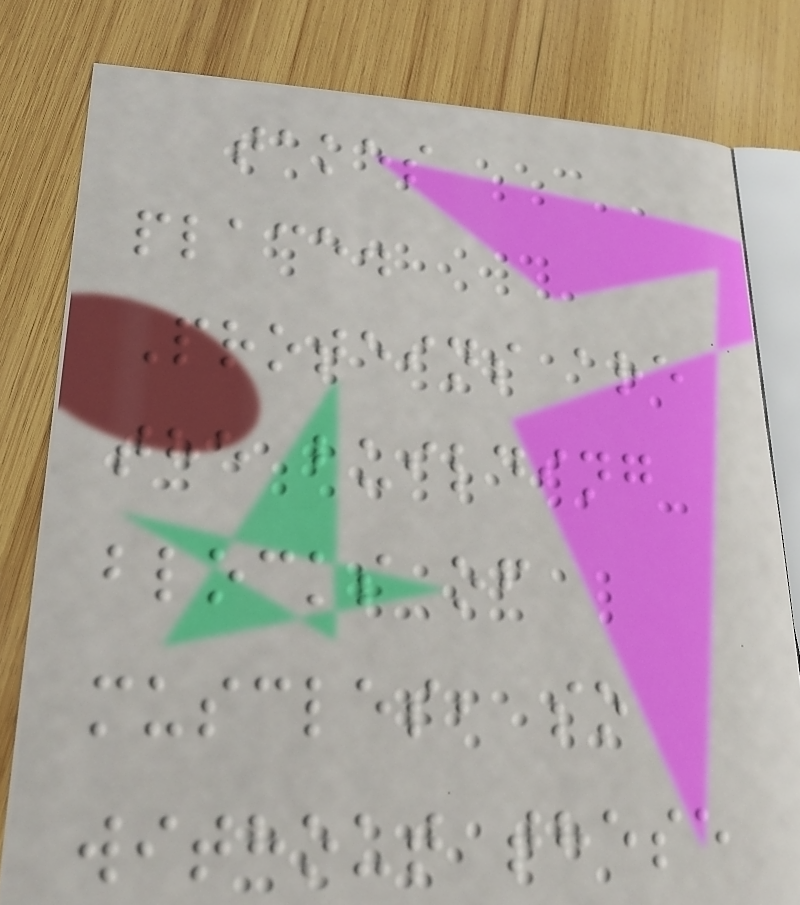takes
place.
Proteins are
the building
blocks of
muscles, so
without these
